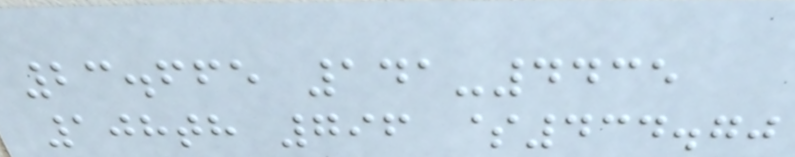23.665 141-4435
108th 796 $434.70
